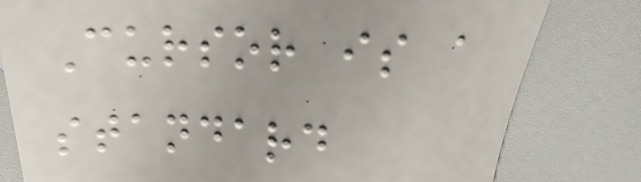Cursor is a
standard
